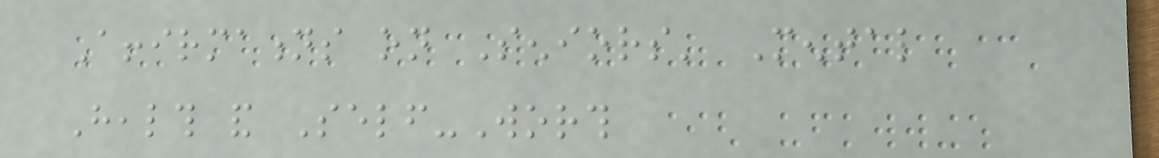Affirmations on Seniors' Mental
Health and Self-Worth
